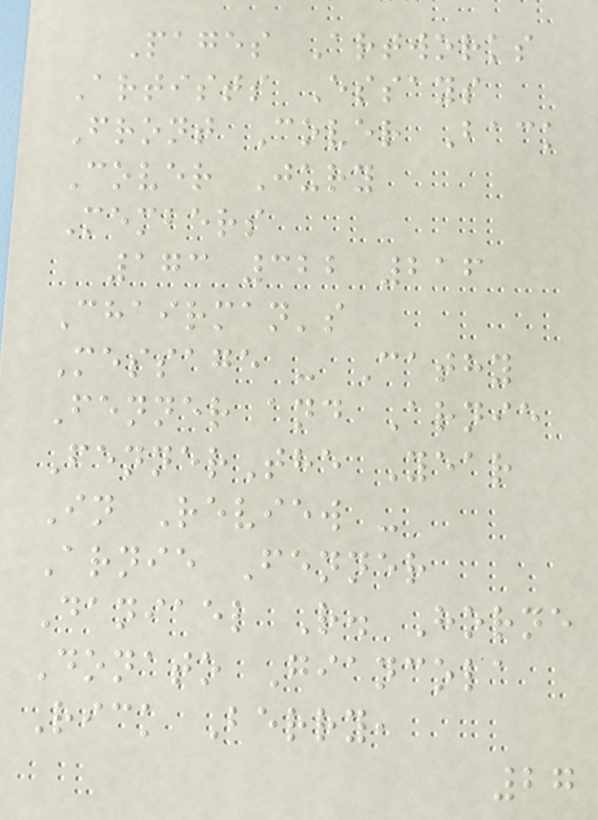Pages Artworks
Artists Essays
Front Cover Back
Cover Jury
Members
173 322 216
Chairman's
Message - Cathy
Fenner and Arnie
FennerThe Year
In Review -
Arnie Fenner
Daniael R. Horne
Donato Giancola
Rick Berry,
27
